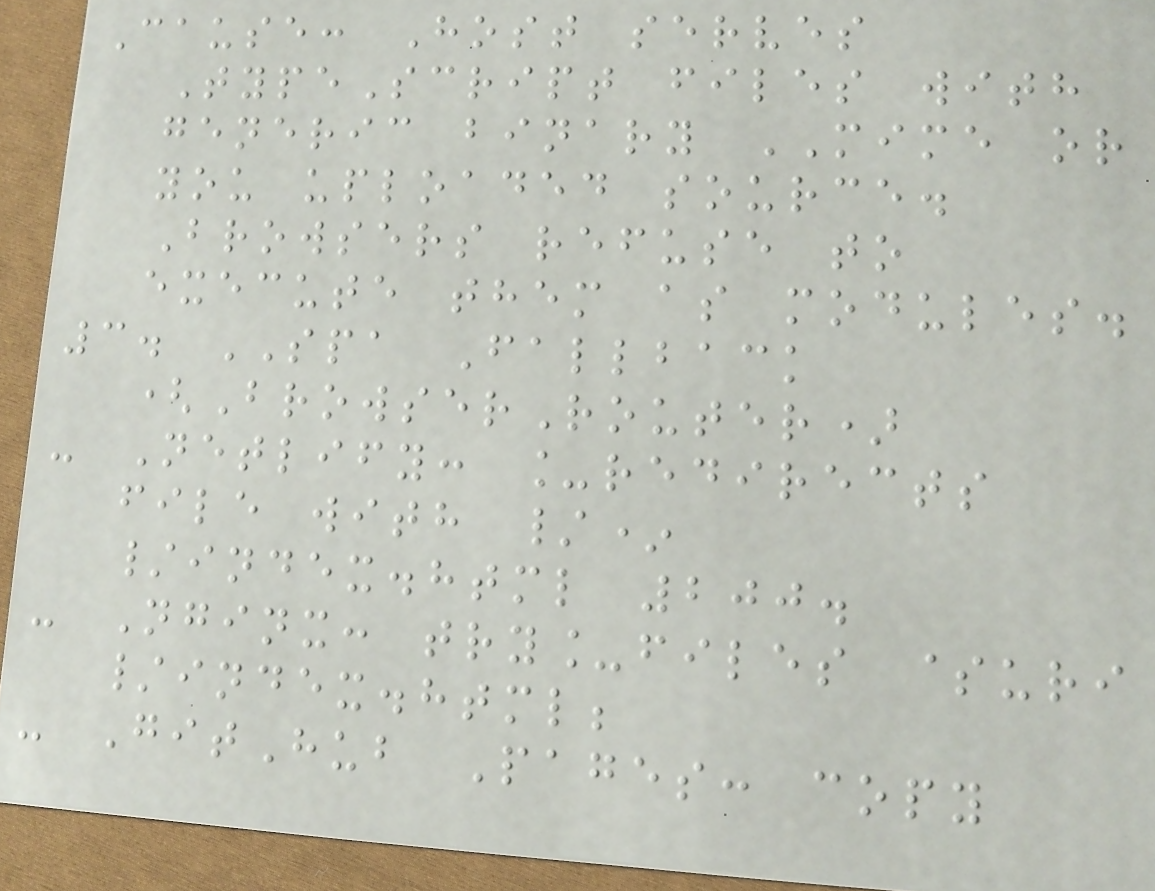Cause: Host serves
TypeScript files with
generic binary MIME or
you uploaded source.
Browsers refuse to
execute them as modules.
3. SPA Fallback
(BrowserRouter)
- Netlify: _redirects
file with /*
/index.html 200.
- Nginx: try_files $uri
/index.html;
- GitHub Pages: copy
